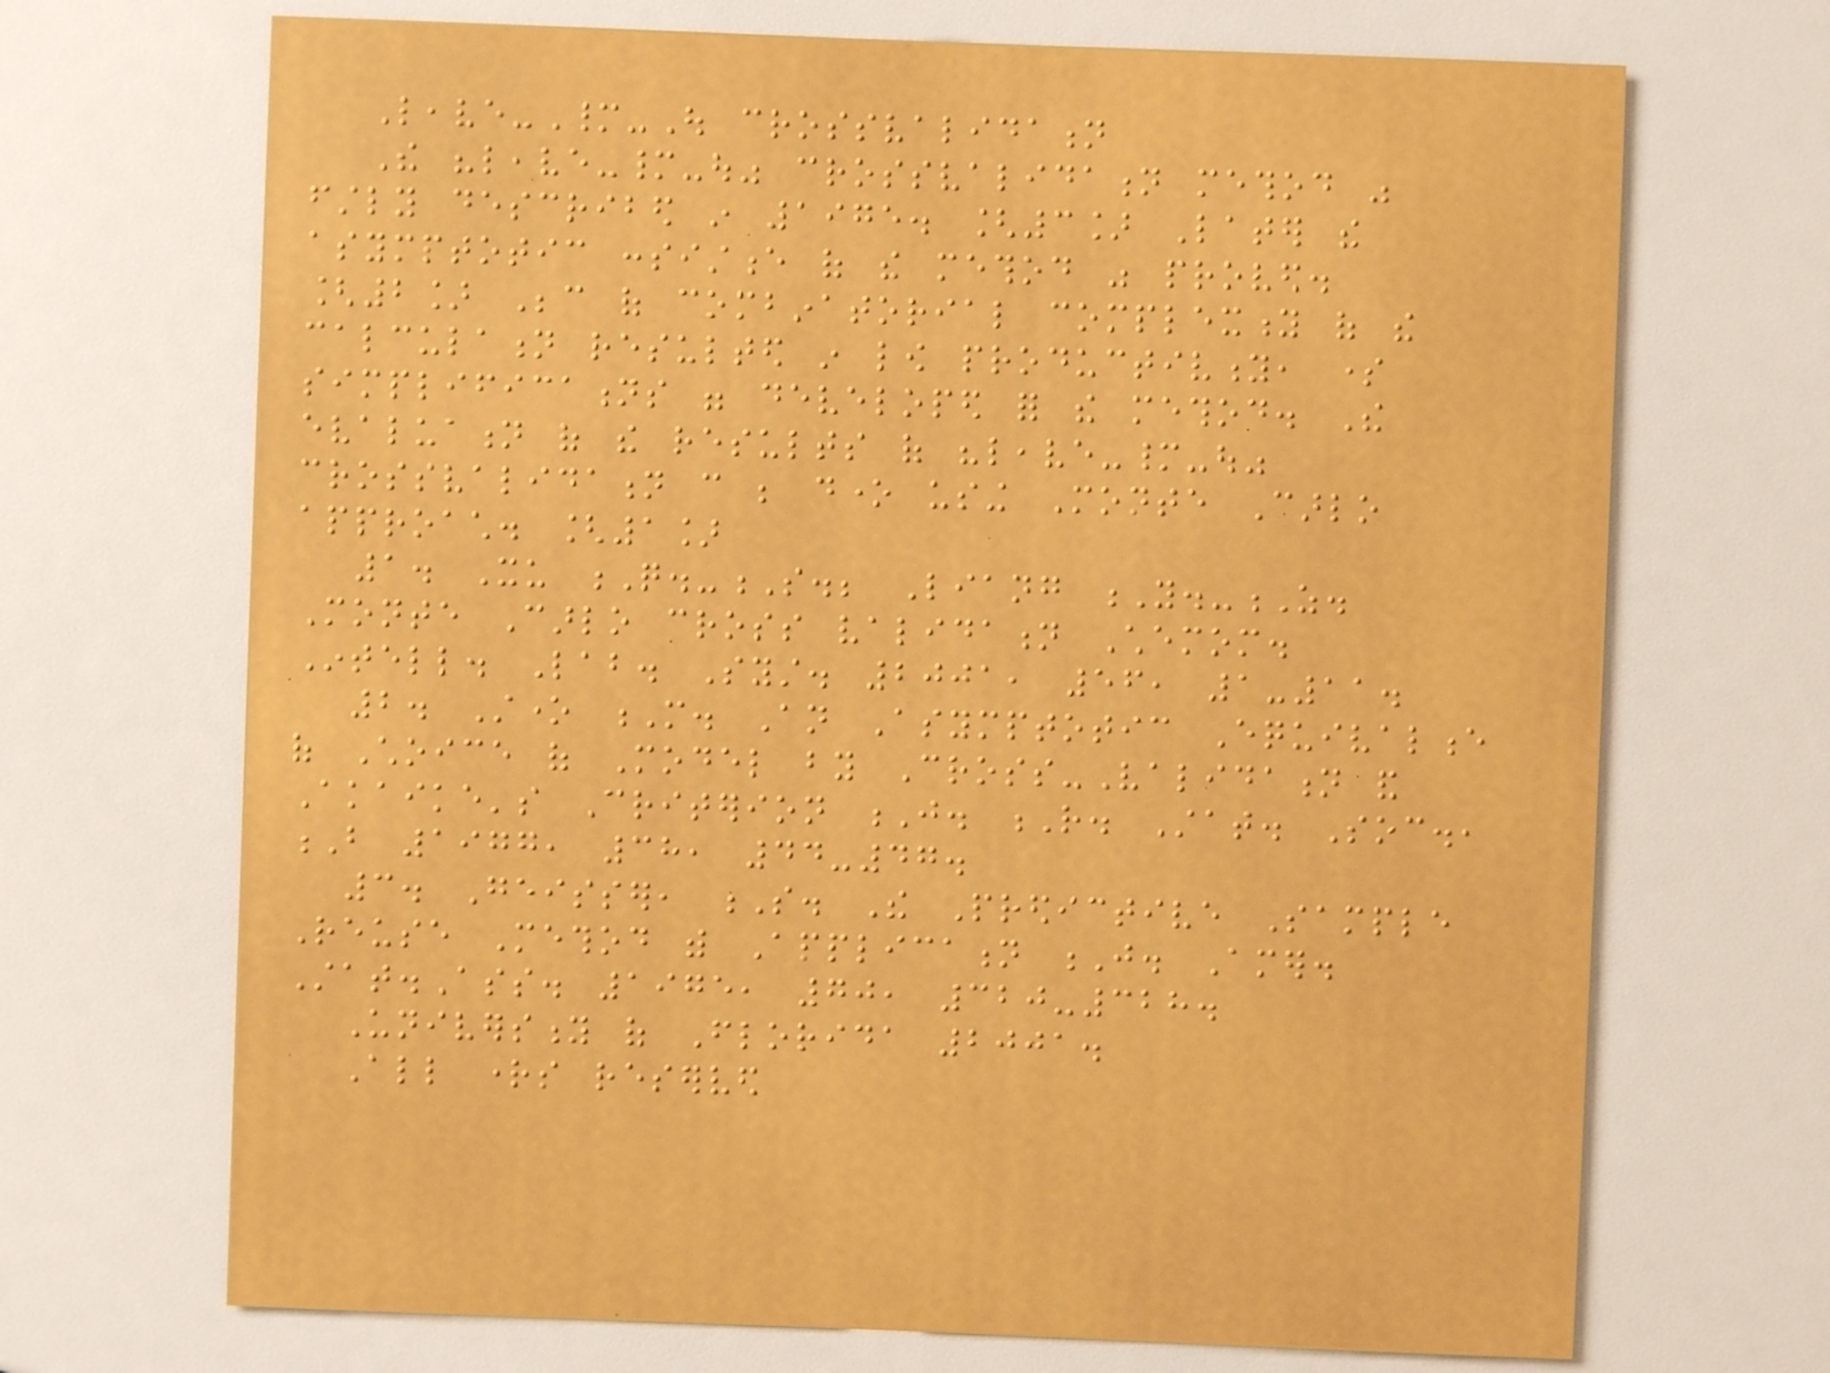Leave-Many-Out crossvalidation
The "leave-many-out" crossvalidation method was
firstly described in 1975. [3] Later the
asymptotic consistence of the method was proved.
[2] Because of combinatorial complexity of the
calculation resulted in low productivity, some
simplifications were developed for the method. The
evaluation of the results of "leave-many-out"
crossvalidation can be done using Monte Carlo
approach. [1]
1. Xu Q.-S.; Liang Y.-Z.
Monte Carlo cross validation Chemom.
Intell. Lab. Syst. 2001, 56, 1-11.
2. Stone M. An Asymptotic Equivalence
of Choice of Model by Cross-Validation and
Akaike's Criterion J. R. Stat. Soc.,
B 1977, 38, 44-47.
3. Geisser, S. The Predictive Sample
Reuse Method with Application J. Amer.
Stat.Ass. 1975, 70, 320-328.
University of Florida 2001.
All rights reserved
